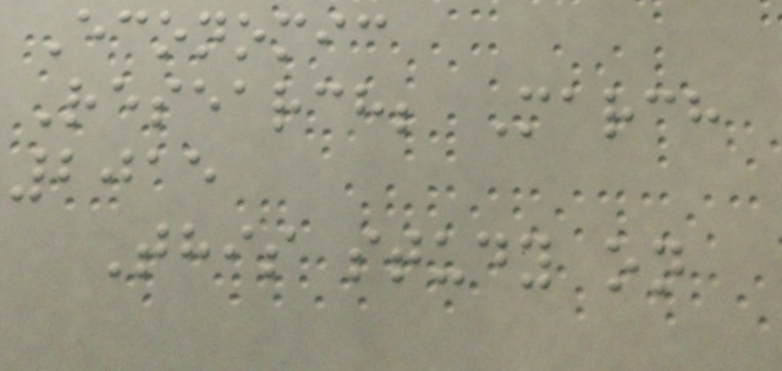Economic
Research; March
2015
This study on
